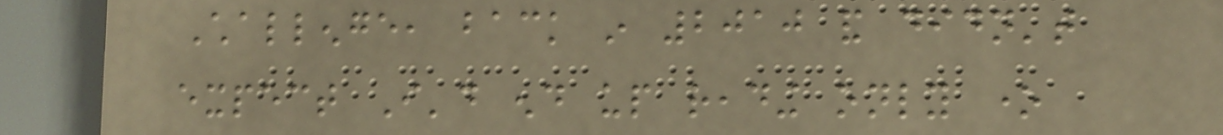Challenge, back in 2010 and didn't
expect I'd end up reading only one
